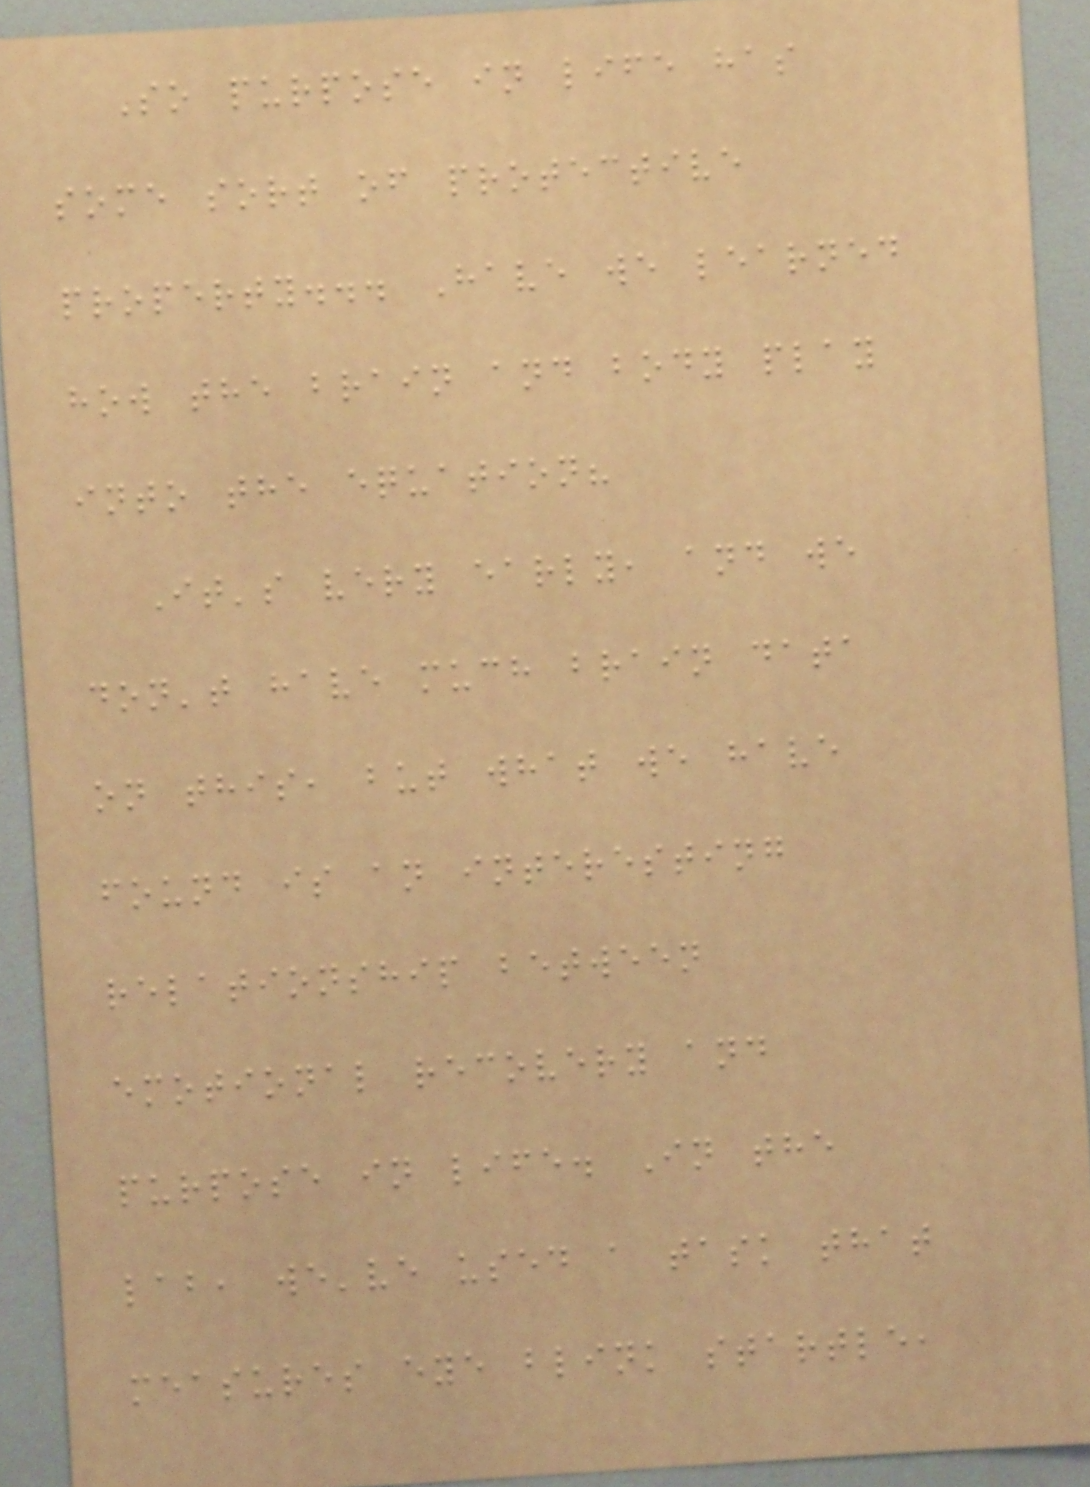So purpose in life has
some sort of protective
property... Have we learned
how the brain and body play
into the equation?
It's very early, and we
don't have much brain data
on this, but what we have
found is an interesting
relationship between
emotional recovery and
purpose in life. In the
lab, we've used a task that
measures eye blink startle,
